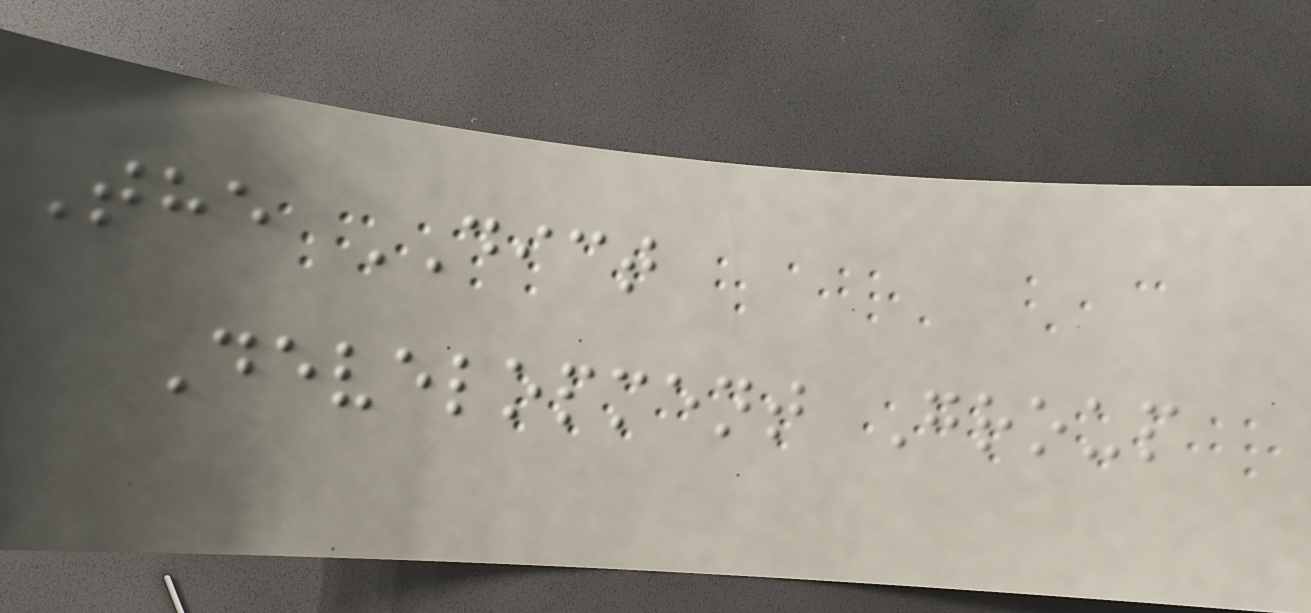The DICT
Development Group
